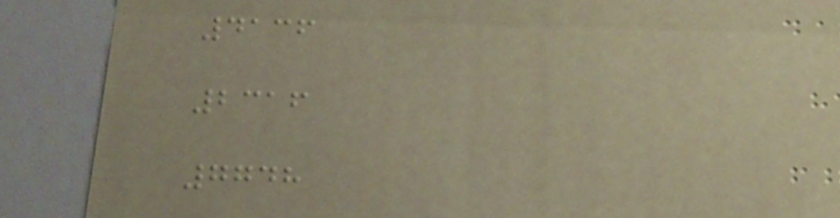4136
2316
7748
